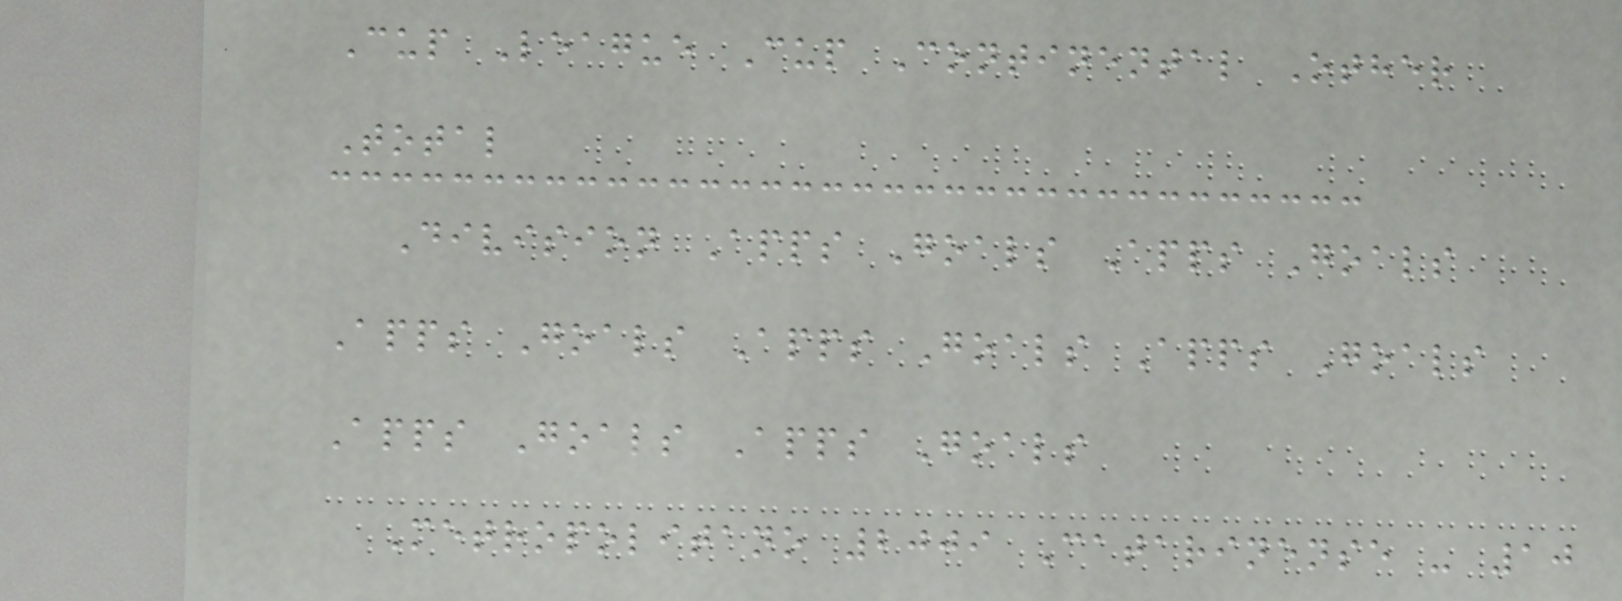Cup League Cup Continental Other
Total
Division Apps Goals Apps Goals
Apps Goals Apps Goals Apps Goals
Apps Goals Apps Goals
Metropolitano 2009 Catarinense - 10
